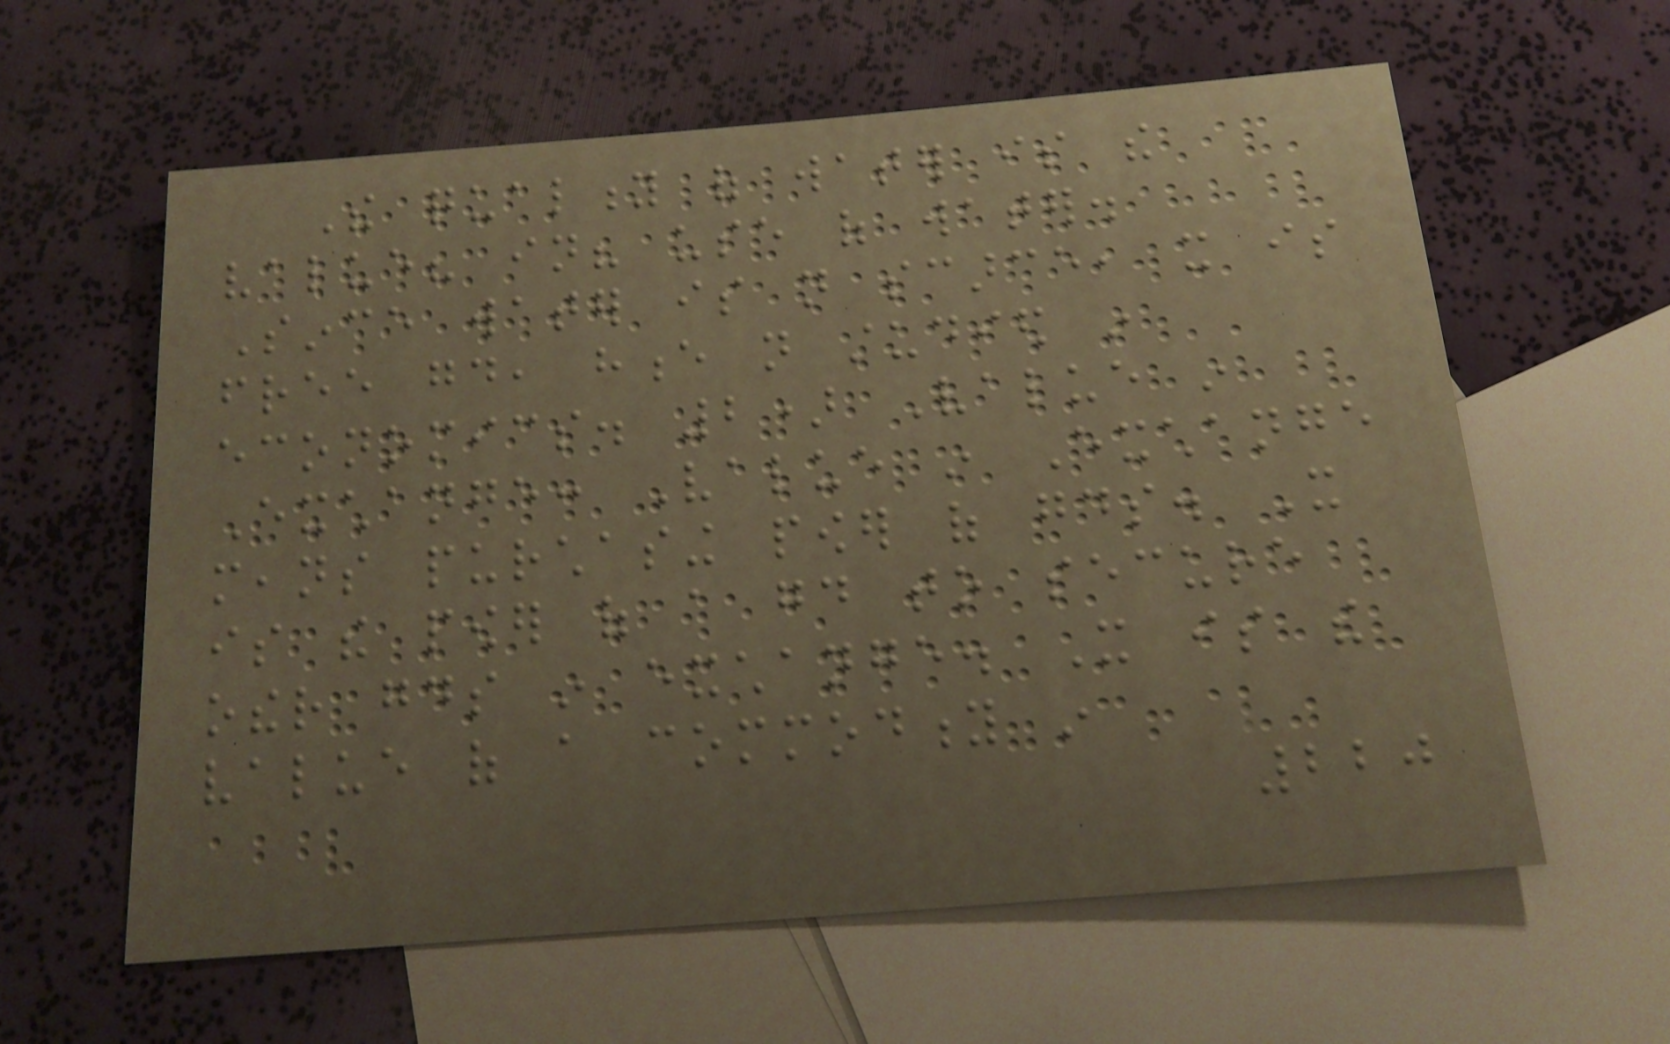The quality of water is the
value? in? use of water.
Since water is not scarce, it is
free good, hence not studied in
economics. 2) Value in
Exchange: Value in Exchange
means purchasing power of goods. It
is the power of a good to secure
other goods in exchange. It is the
value of a commodity in
220
